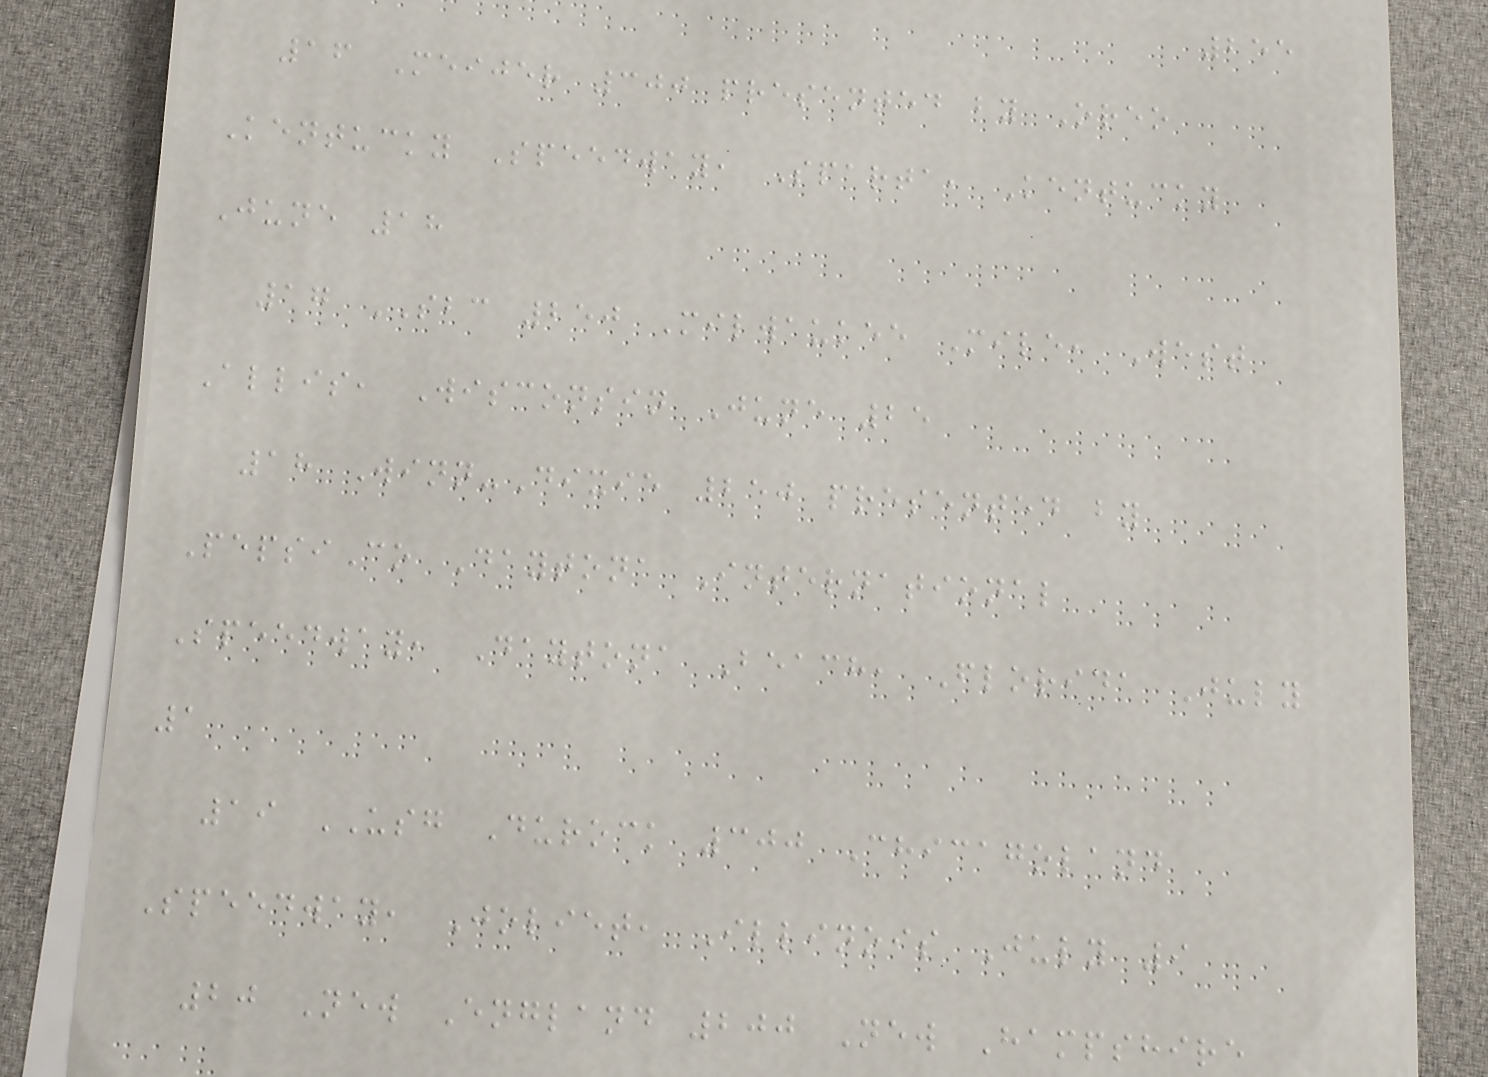255
16 Meijer 300 presented by Oreo
Kentucky Speedway, Sparta, Kentucky
June 18
17 SBC 250 Milwaukee Mile, West
Allis, Wisconsin June 25
18 Winn-Dixie 250 presented by
PepsiCo Daytona International
Speedway, Daytona Beach, Florida July
1
19 USG Durock 300 Chicagoland
Speedway, Joliet, Illinois July 9
20 New England 200 New Hampshire
